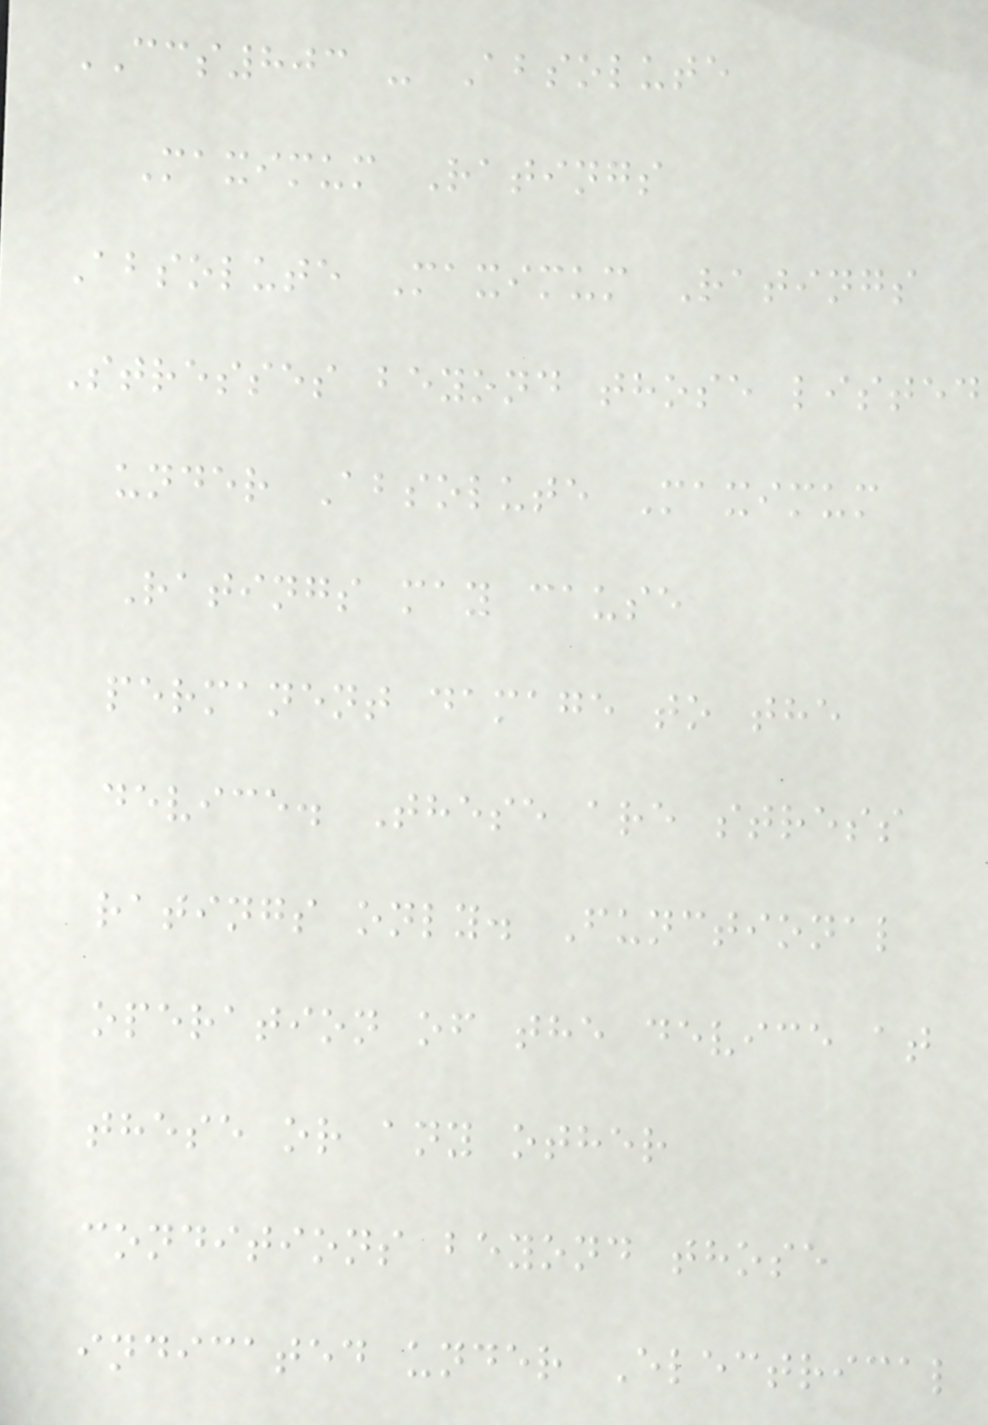CCS803 - Absolute
Maximum Ratings
Absolute Maximum Ratings
Stresses beyond those listed
under Absolute Maximum
Ratings may cause
permanent damage to the
device. These are stress
ratings only. Functional
operation of the device at
these or any other
conditions beyond those
indicated under Electrical
